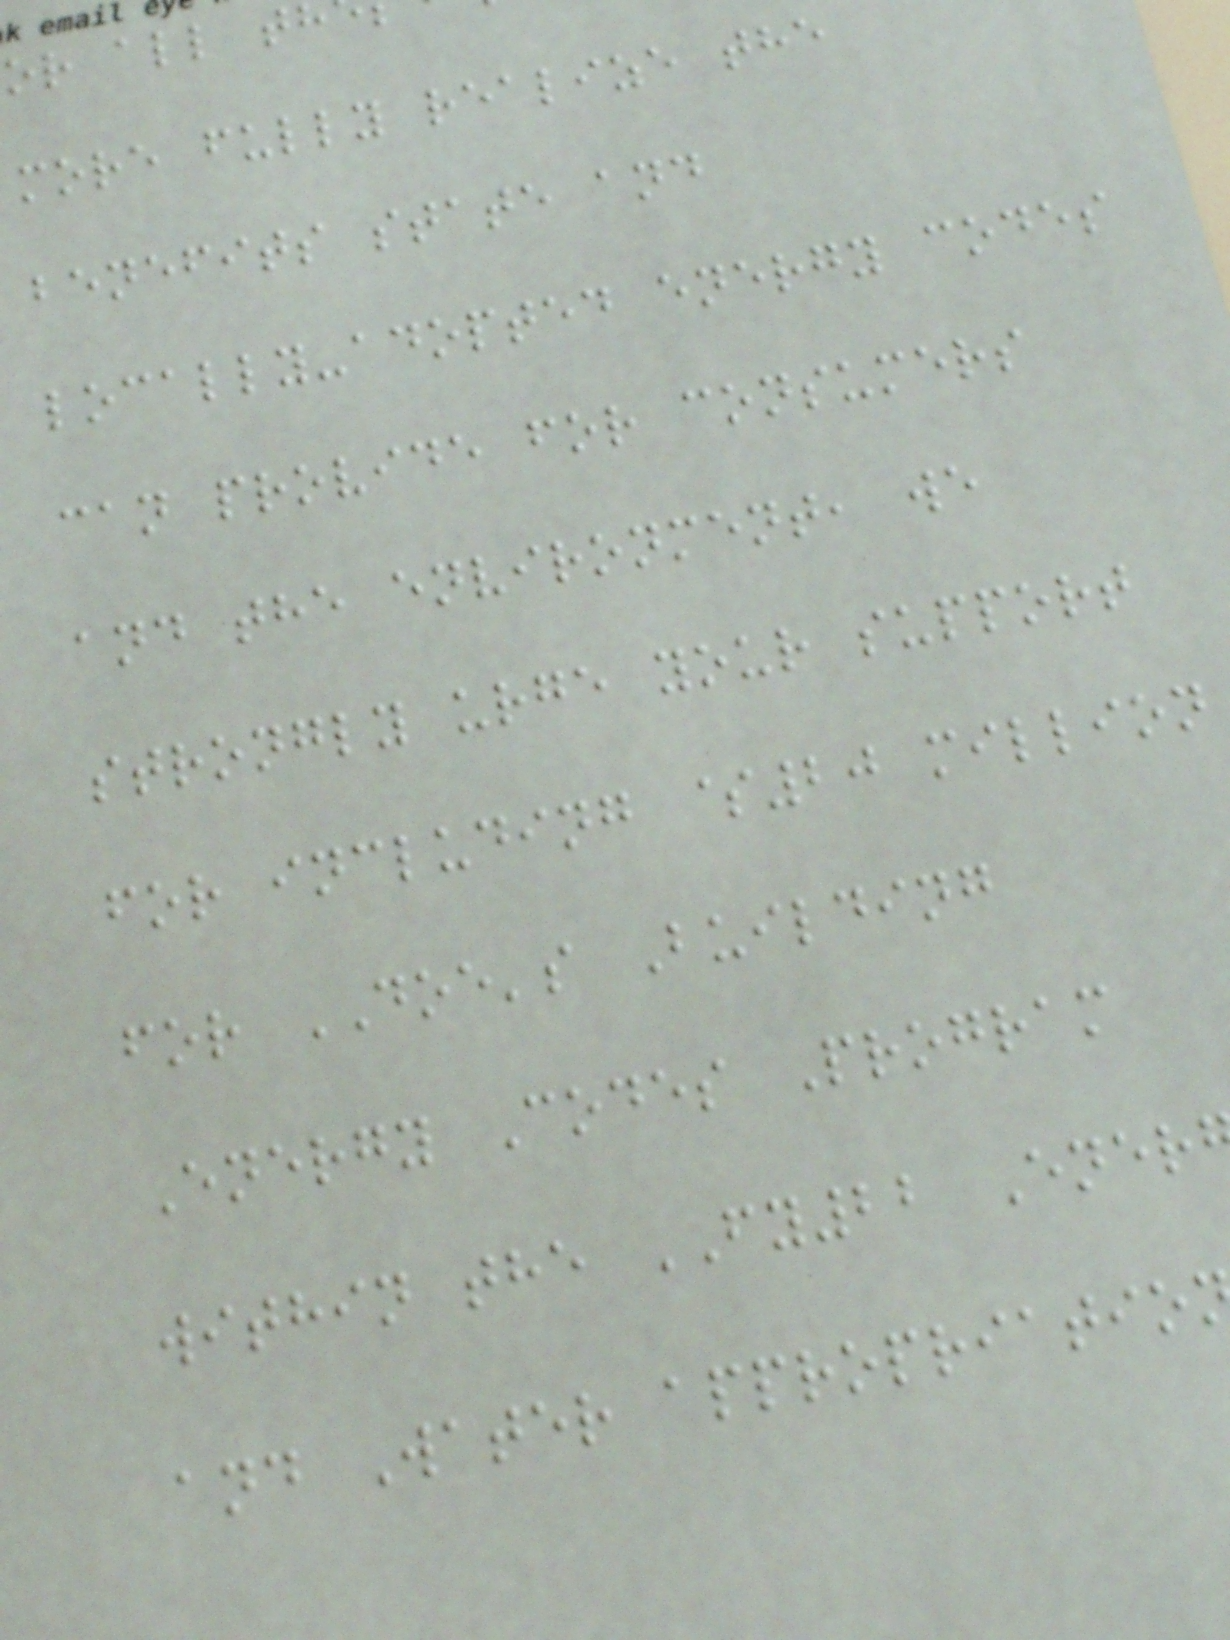or all t
more fully realize the
benefits state and
locally-adopted energy codes
can provide for consumers
and the environment, we
strongly urge your support
for including $20 million
for DOE's Building
Energy Codes Program
within the FY22 Ener
and Water appropriatio
